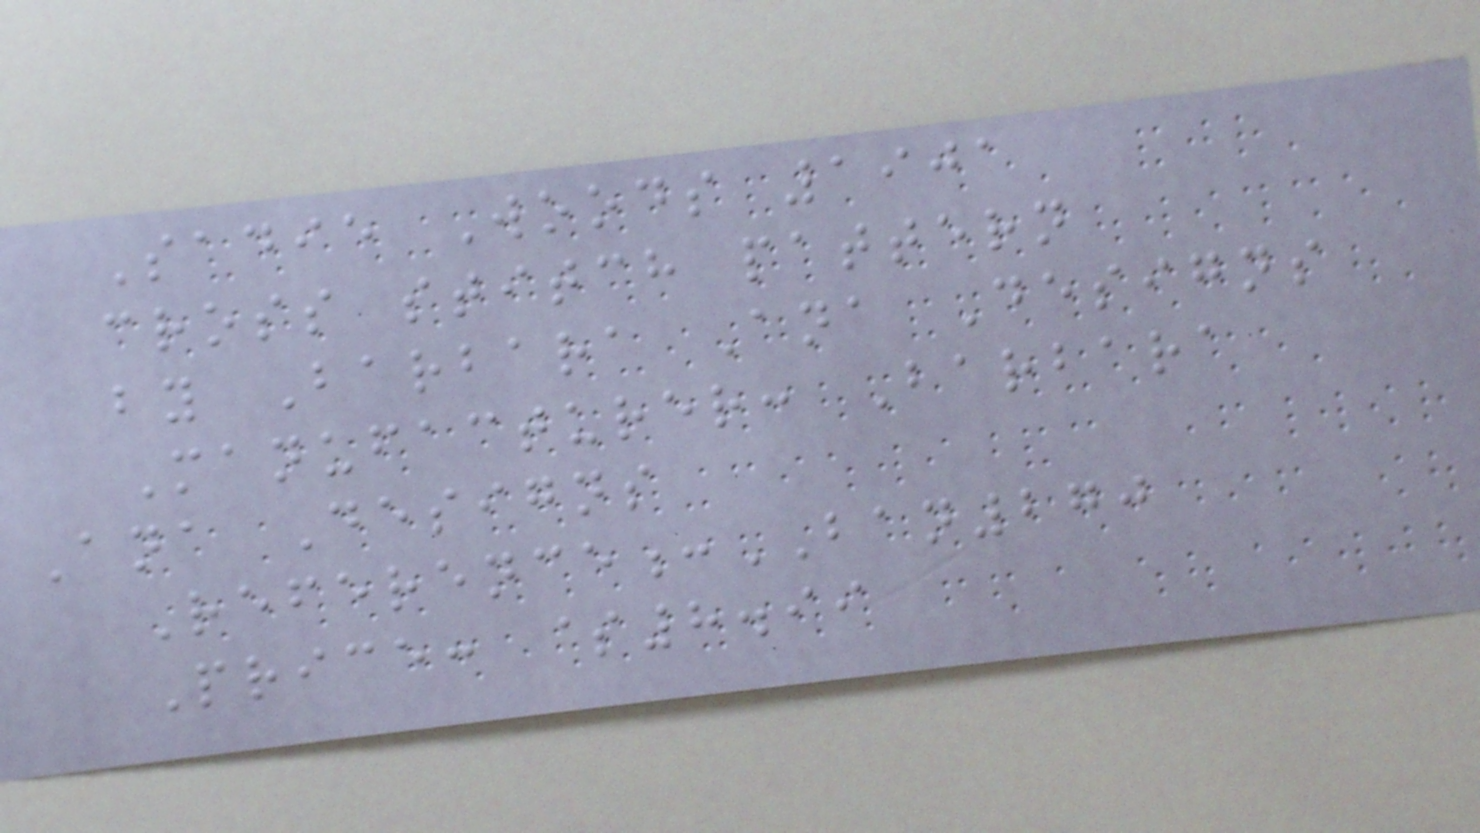Sadie Woods 1901
cross stitch pattern
by Barbara Ana Designs
Manufacturer: Barbara
Ana Designs
Reference:BAN270
Price: $8.99
